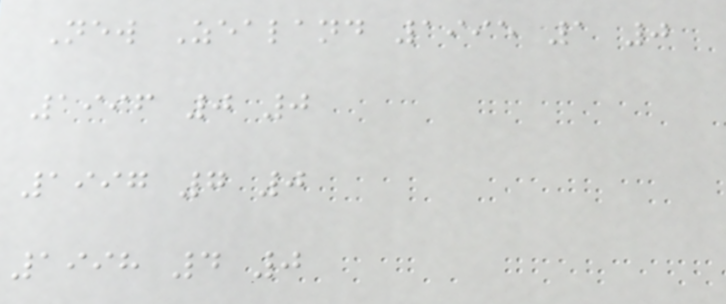New Zealand 1995 1 0
1996 0 0
1997 7 0
1998 4 0
